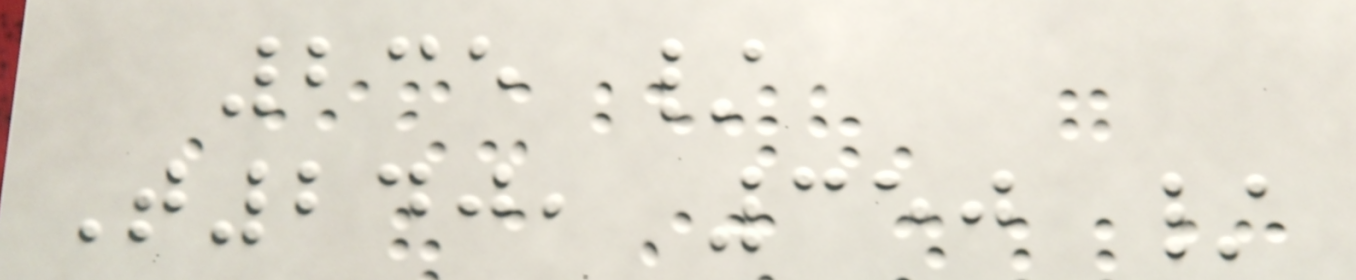235 /
T240, 350 /
